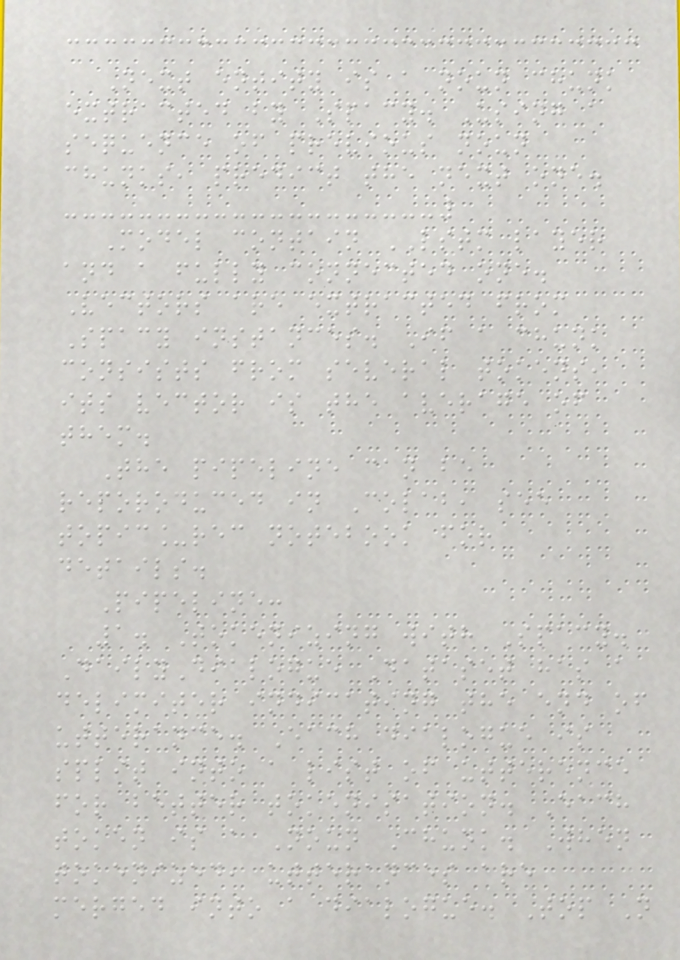Next entity is a noun chunk
extracted by Spacy. Using a
sequence of previous noun
chunks, predict the next one.
Model contain LSTM layer
and a fully connected one.
Vectors are extracted from
Spacy instances. If a chunk
consists from several tokens,
its vector is the average of
them.
The pipeline can be
reporoduced in Colab, see
topic_rec notebook for
details.
Pipeline:
1. Tokenizing with Spacy.
DailyDialogue Dataset has a
delimiter indicating the end of
utterance. Each dialogue is
split into a list of utterence
for better tokenisation. Each
token is a Noun Chunk. When
tokenized, utterances are
merged into a dialogue. Top N
